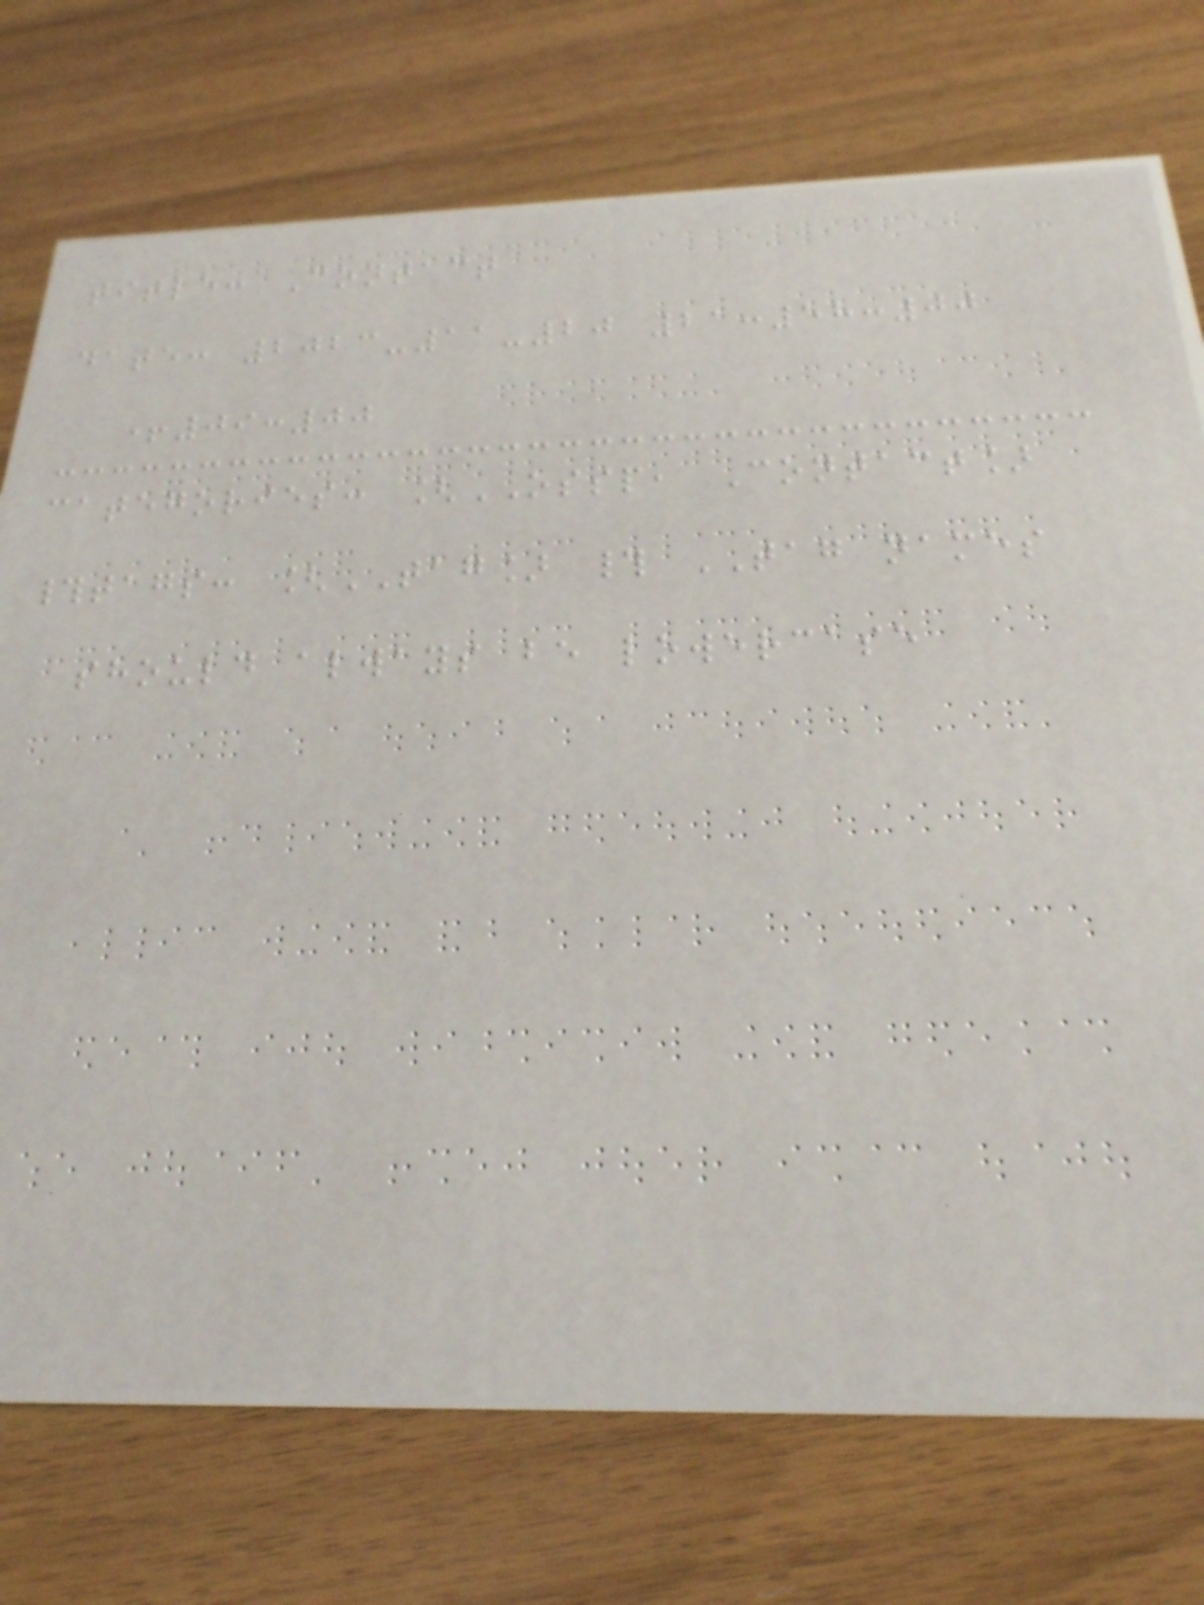title: Contact
date: 2023-11-20 21:58:00
+09:00
categories: [OSSP, Contact]
#tags: [TAG] # TAG names
should always be lowercase
